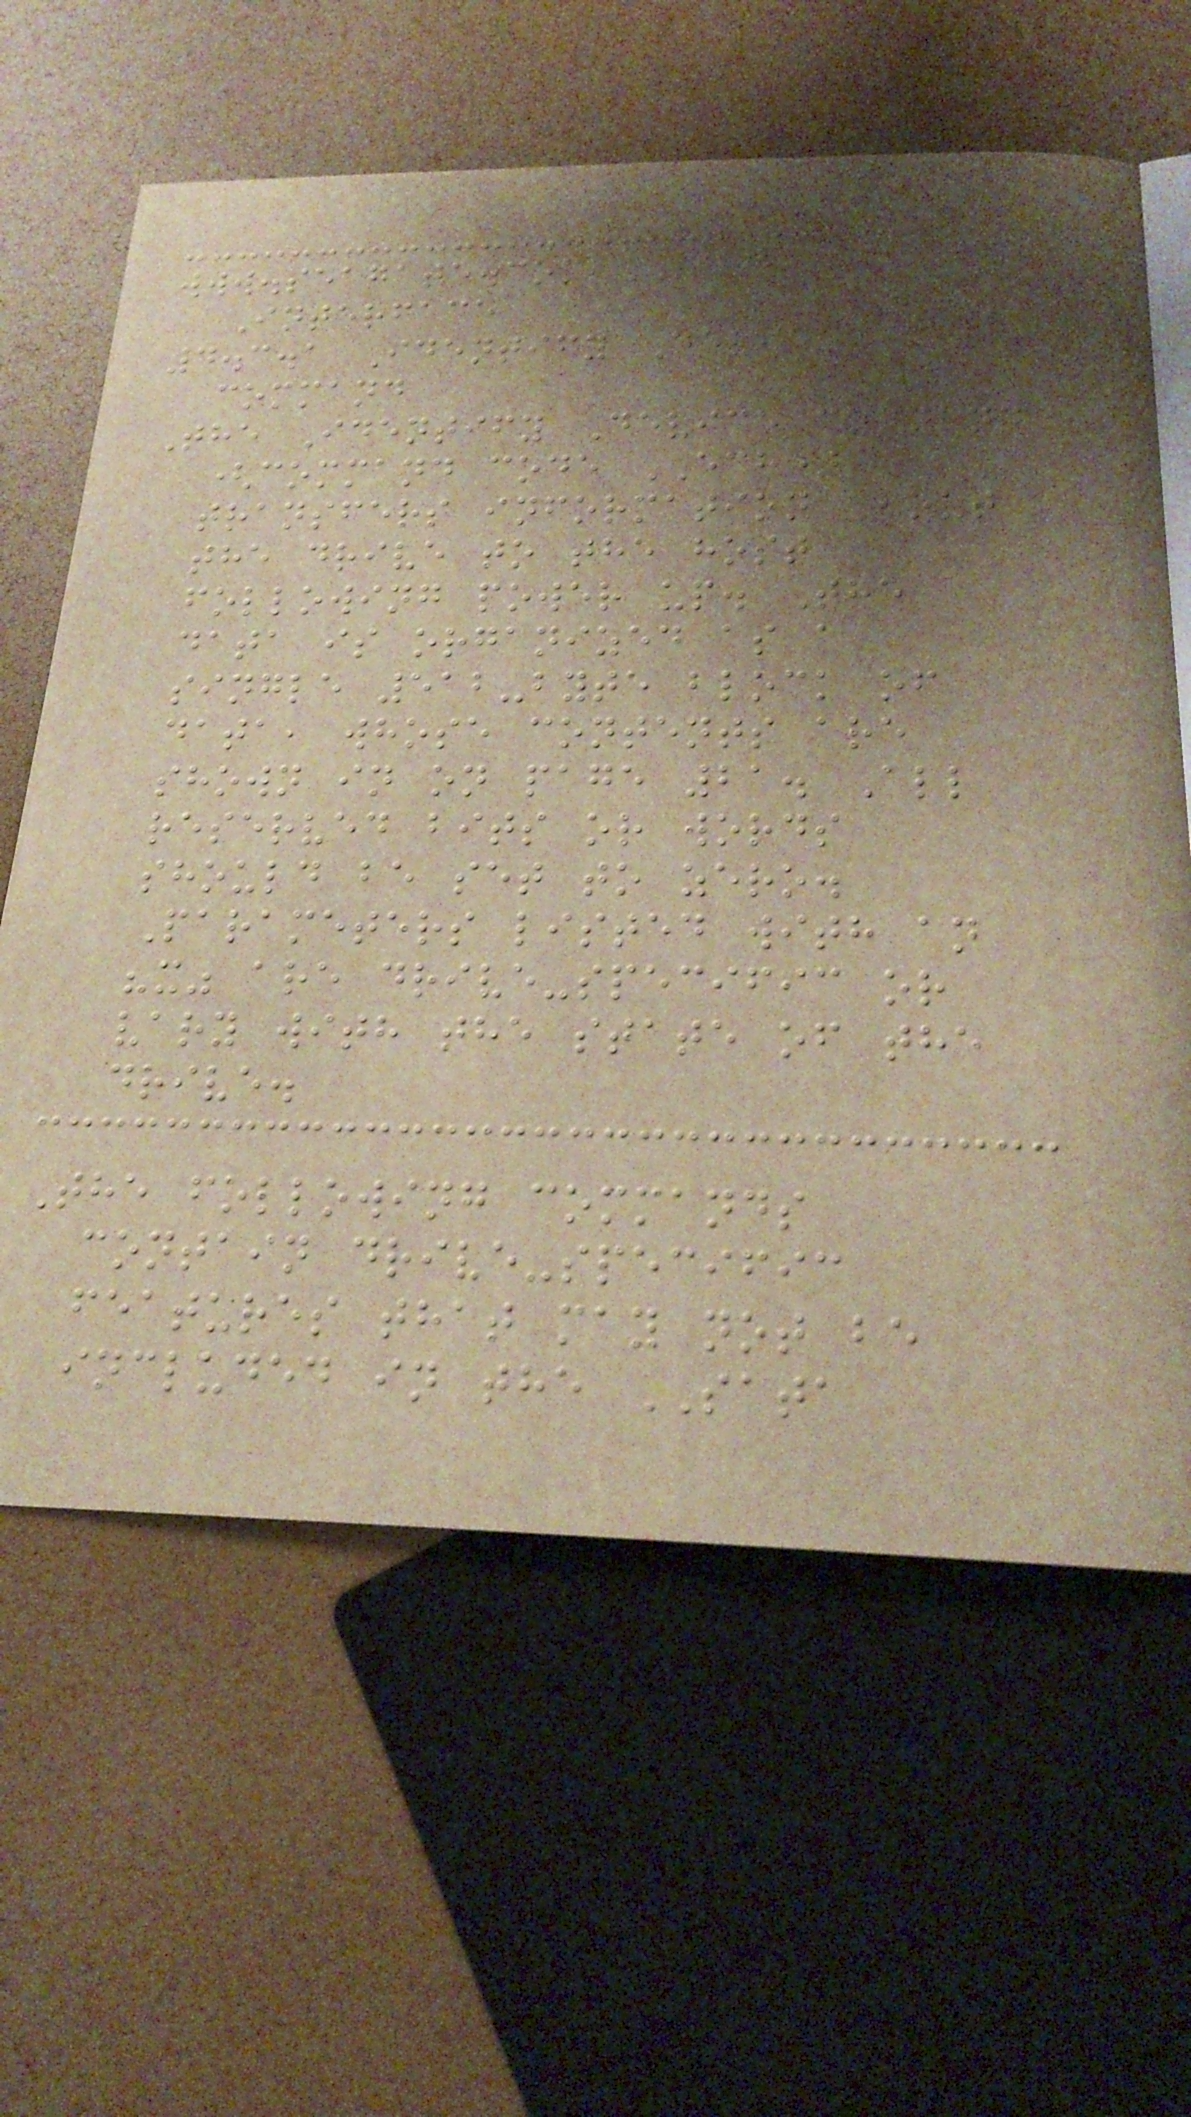www.seagate.com SATA
Interface
4.3.1 Identify Device
command
The Identify Device command
(command code ECH)
transfers information about
the drive to the host
following power up. The
data is organized as a
single 512-byte block of
data, whose contents are
shown in on page 21. All
reserved bits or words
should be set to zero.
Parameters listed with an
"x" are drive-specific or
vary with the state of the
drive.
The following commands
contain drive-specific
features that may not be
included in the SATA
